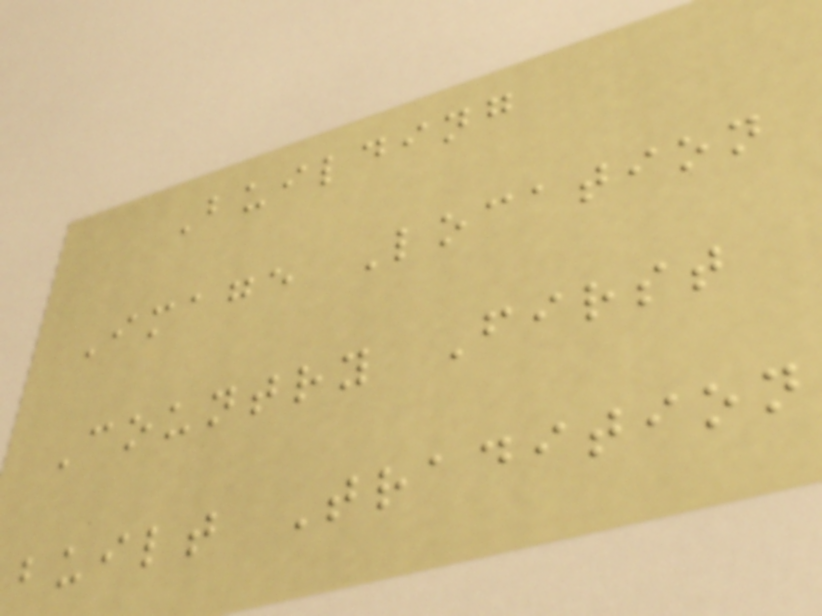Building
Image Location
Country First
built Tradition
